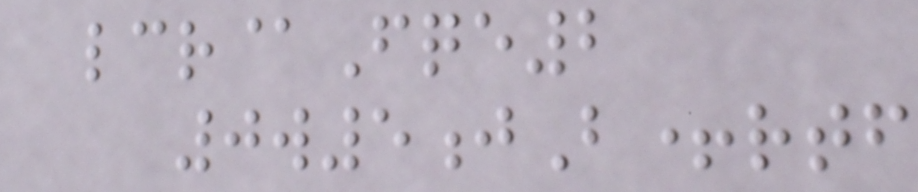lcr@Fqe2
0w5jB+rtf
